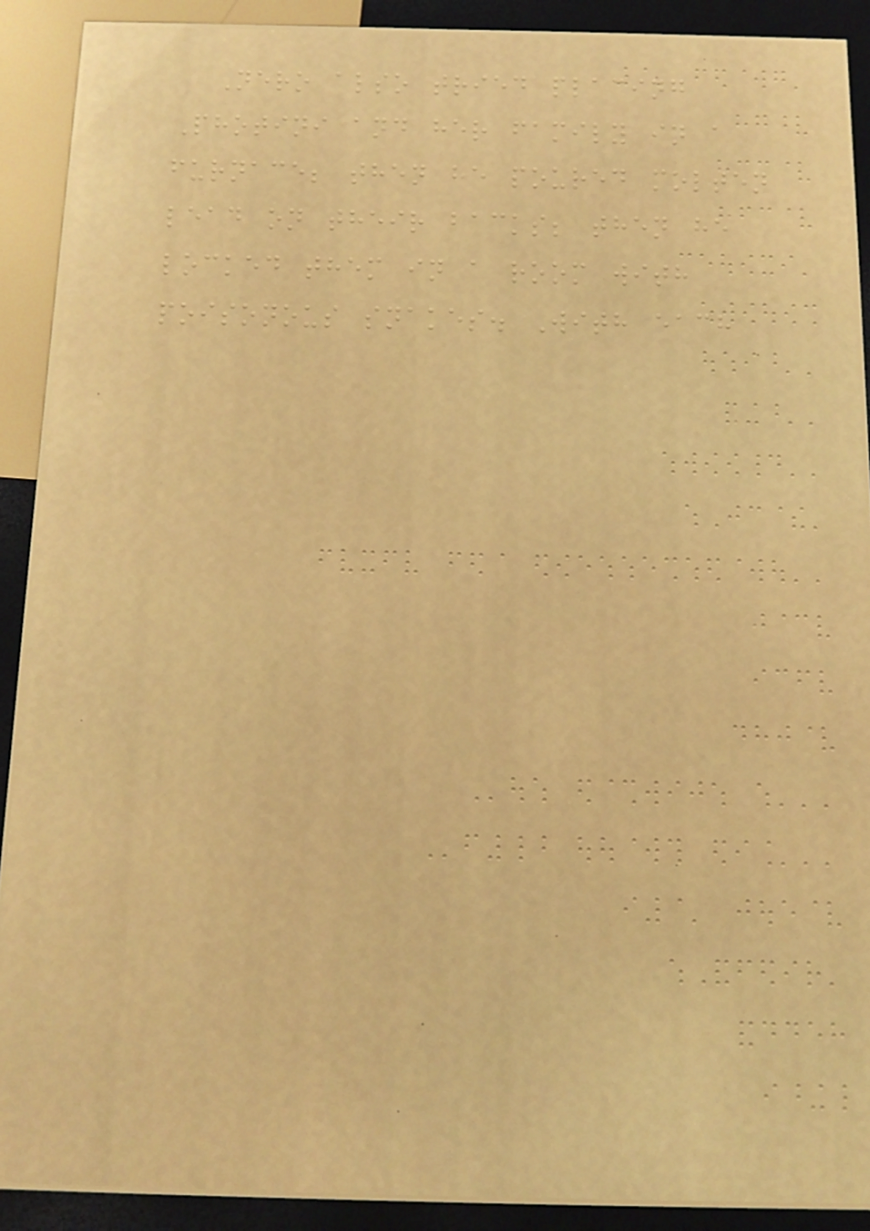Nero also tried placing
Photini and her family in a
furnace; then he poured molten
lead on their backs; then he
locked them in a room with
poisonous snakes. With each
